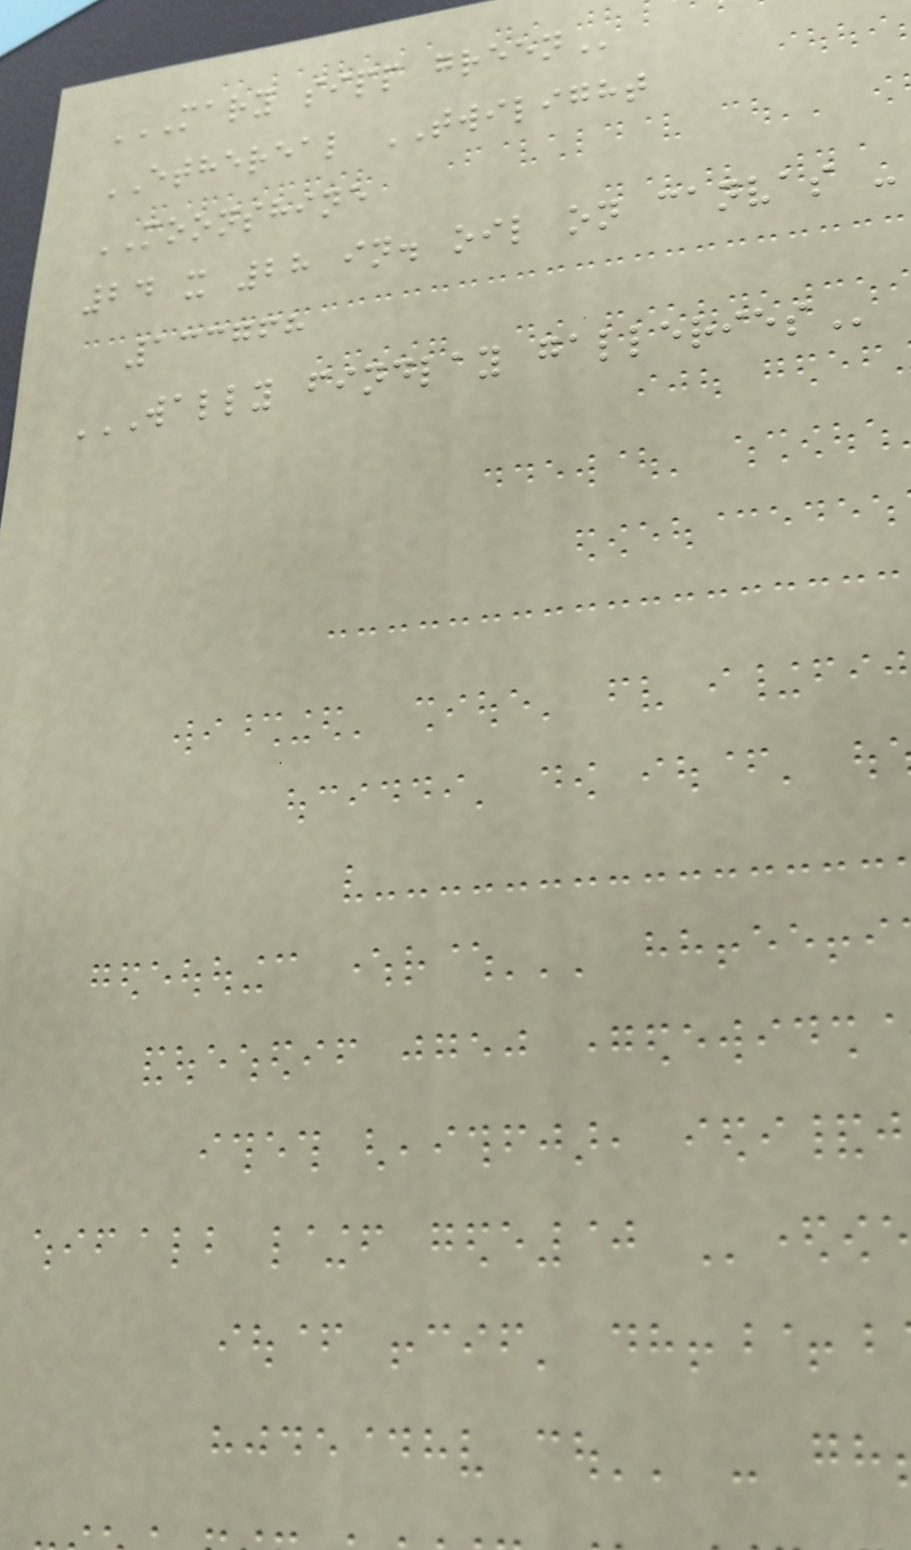MARY SIPP GREEN
ETHEREAL TWILIGHT
MOONSHINE
24 x 28 in. oil on canvas -
133768
WALLY FINDLAY GALLERIES
